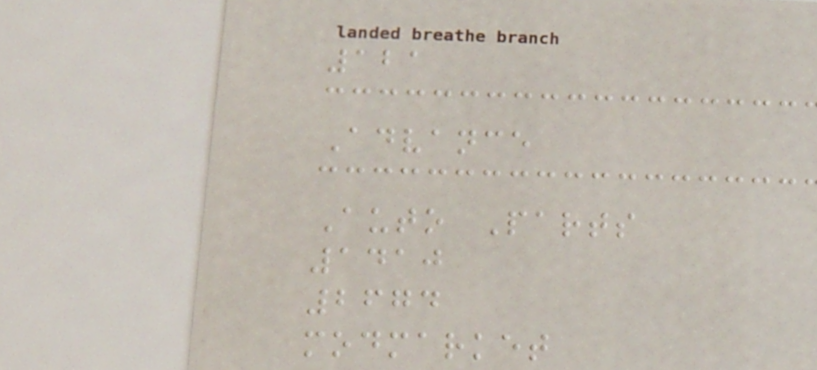121
Advance
Auto Parts
1410
2674
modmarket
